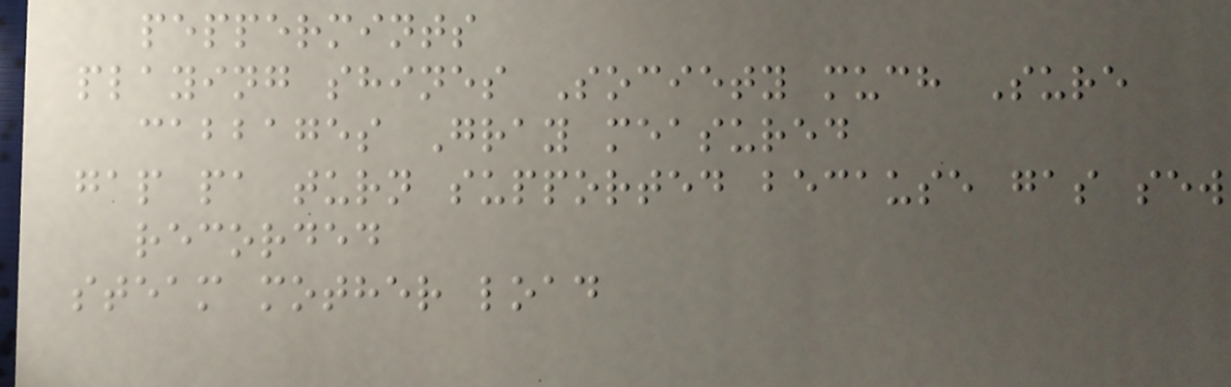peppermints
playing shines Society much Sure
cabbages Gray measured
gap pa turn supported because gas sew
recorded
steam mother load
